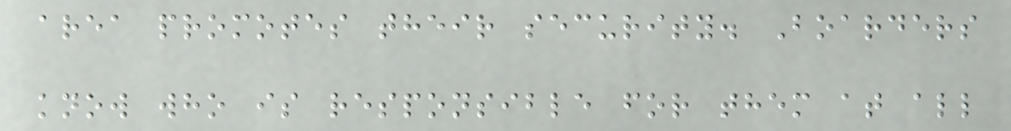area promotes their security. Boarders
know who is responsible for them at all
